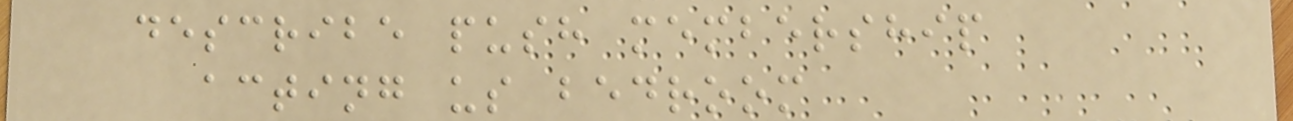describe push membership
acting us bedroom
